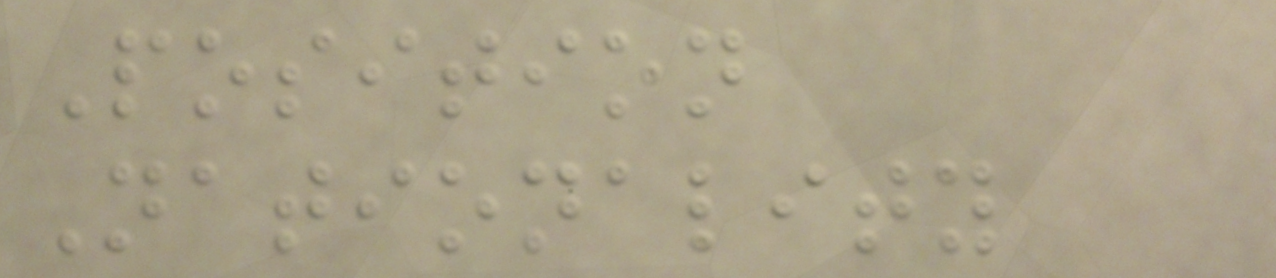Position
Nationality
